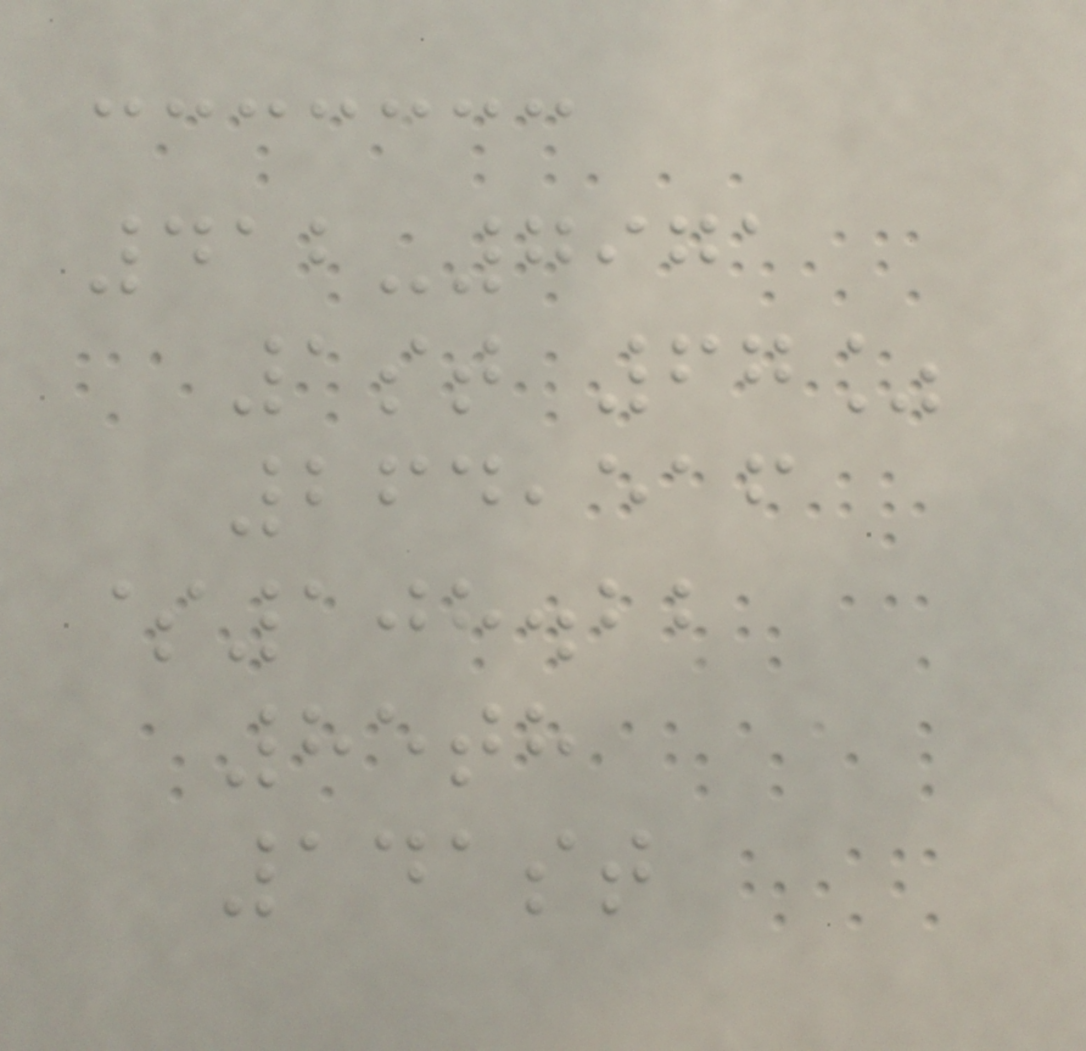412-7971
1st 67%
264,516
$108.22
85th
141st
